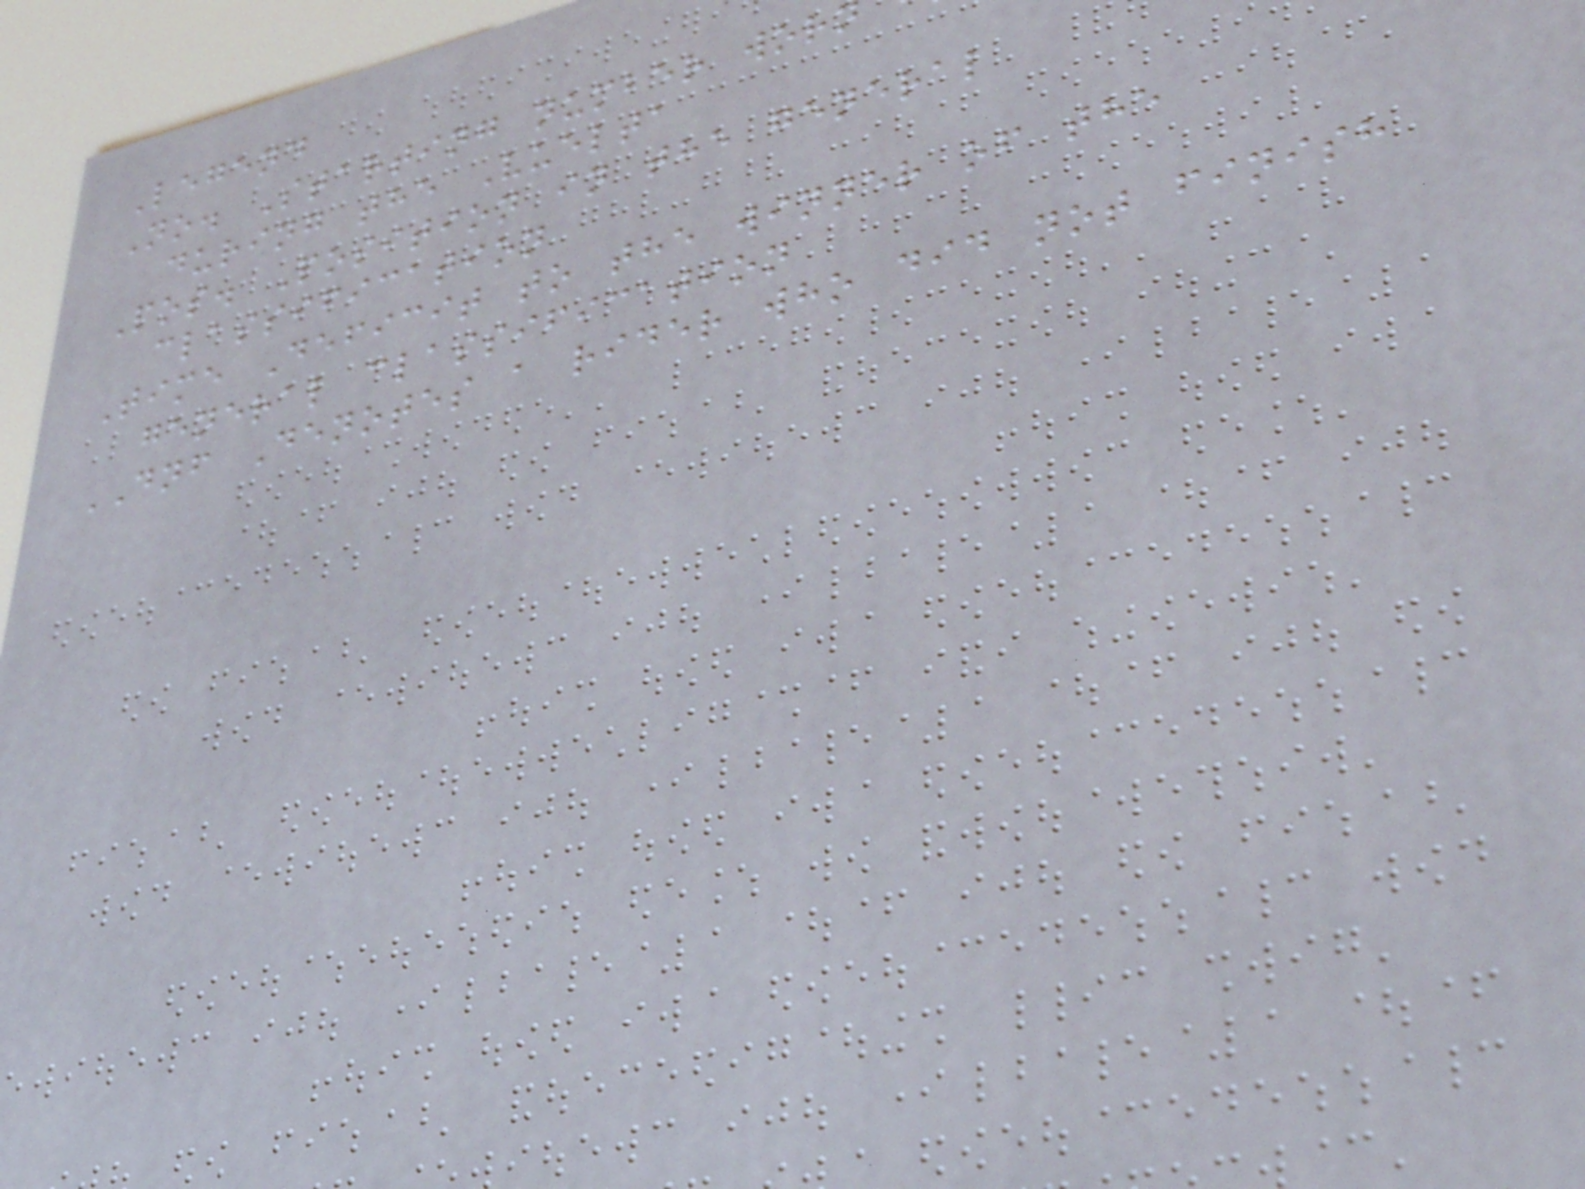Legend
No. Starting number wor
during the Vuelta
Pos. Position in the general
classification
Time Deficit to the winner of the
general classification
DNF Denotes a rider who did not finish
